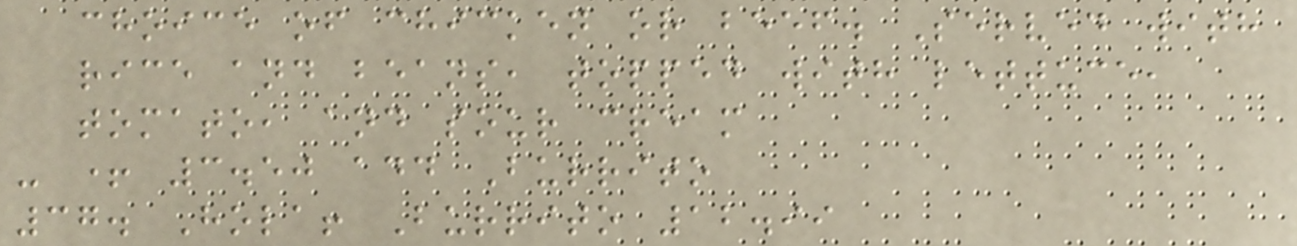choice of chicken or beef. Served with
rice and beans, topped with lettuce,
tomato, and sour cream
- + 3.50 add Burrito
37. Hola! Burrito 12.99
